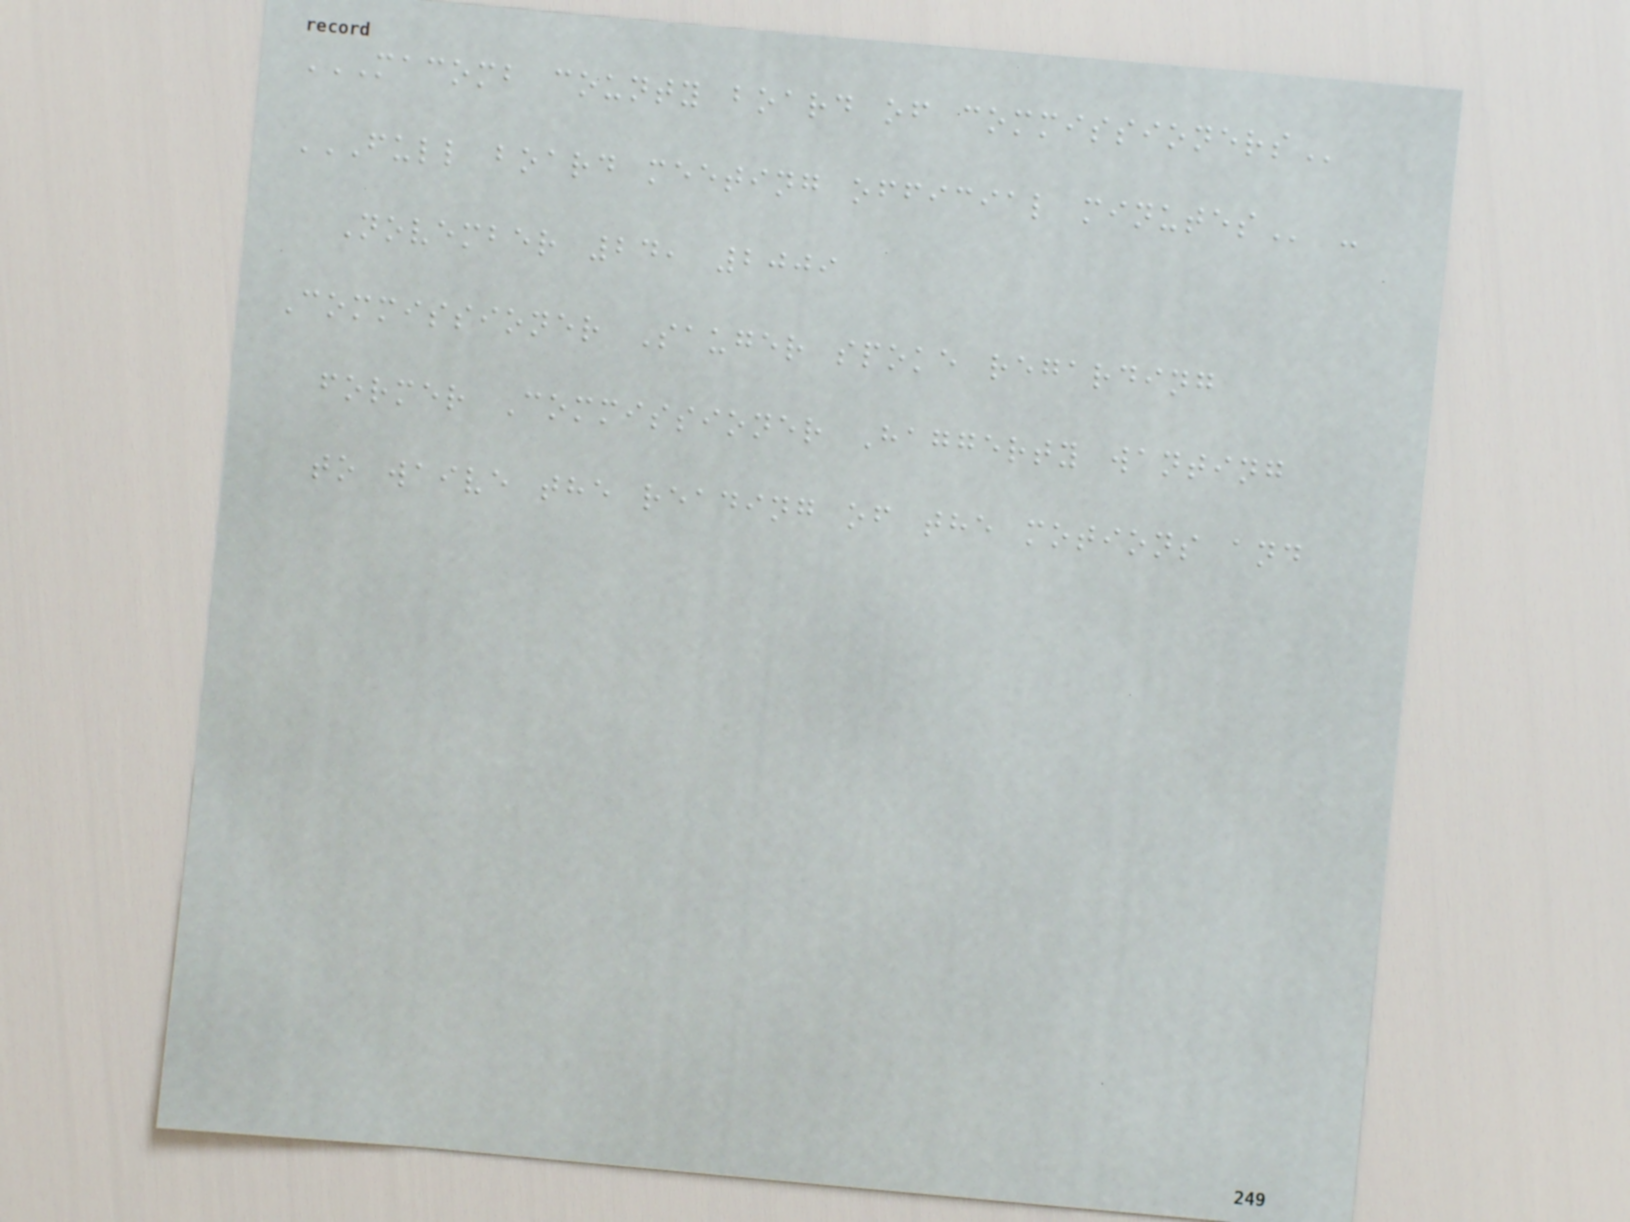MACOMB COUNTY BOARD OF COMMISSIONERS
FULL BOARD MEETING OFFICIAL MINUTES -
November 24, 2009
Commissioner Sauger spoke regarding
former Commissioner Haggerty wanting
to waive the reading of the motions and
